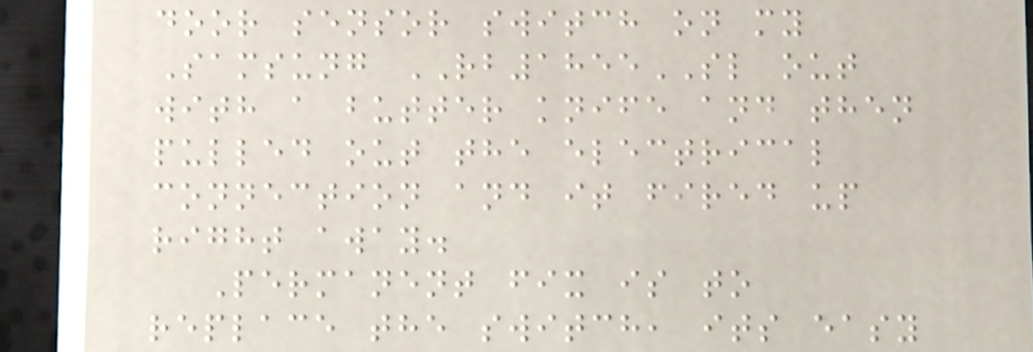door sensor switch on my
Samsung RB1855SL out
with a butter knife and then
pulled out the electrical
connection and it fired up
right away.
Permanent fix is to
replace the switch, its easy
